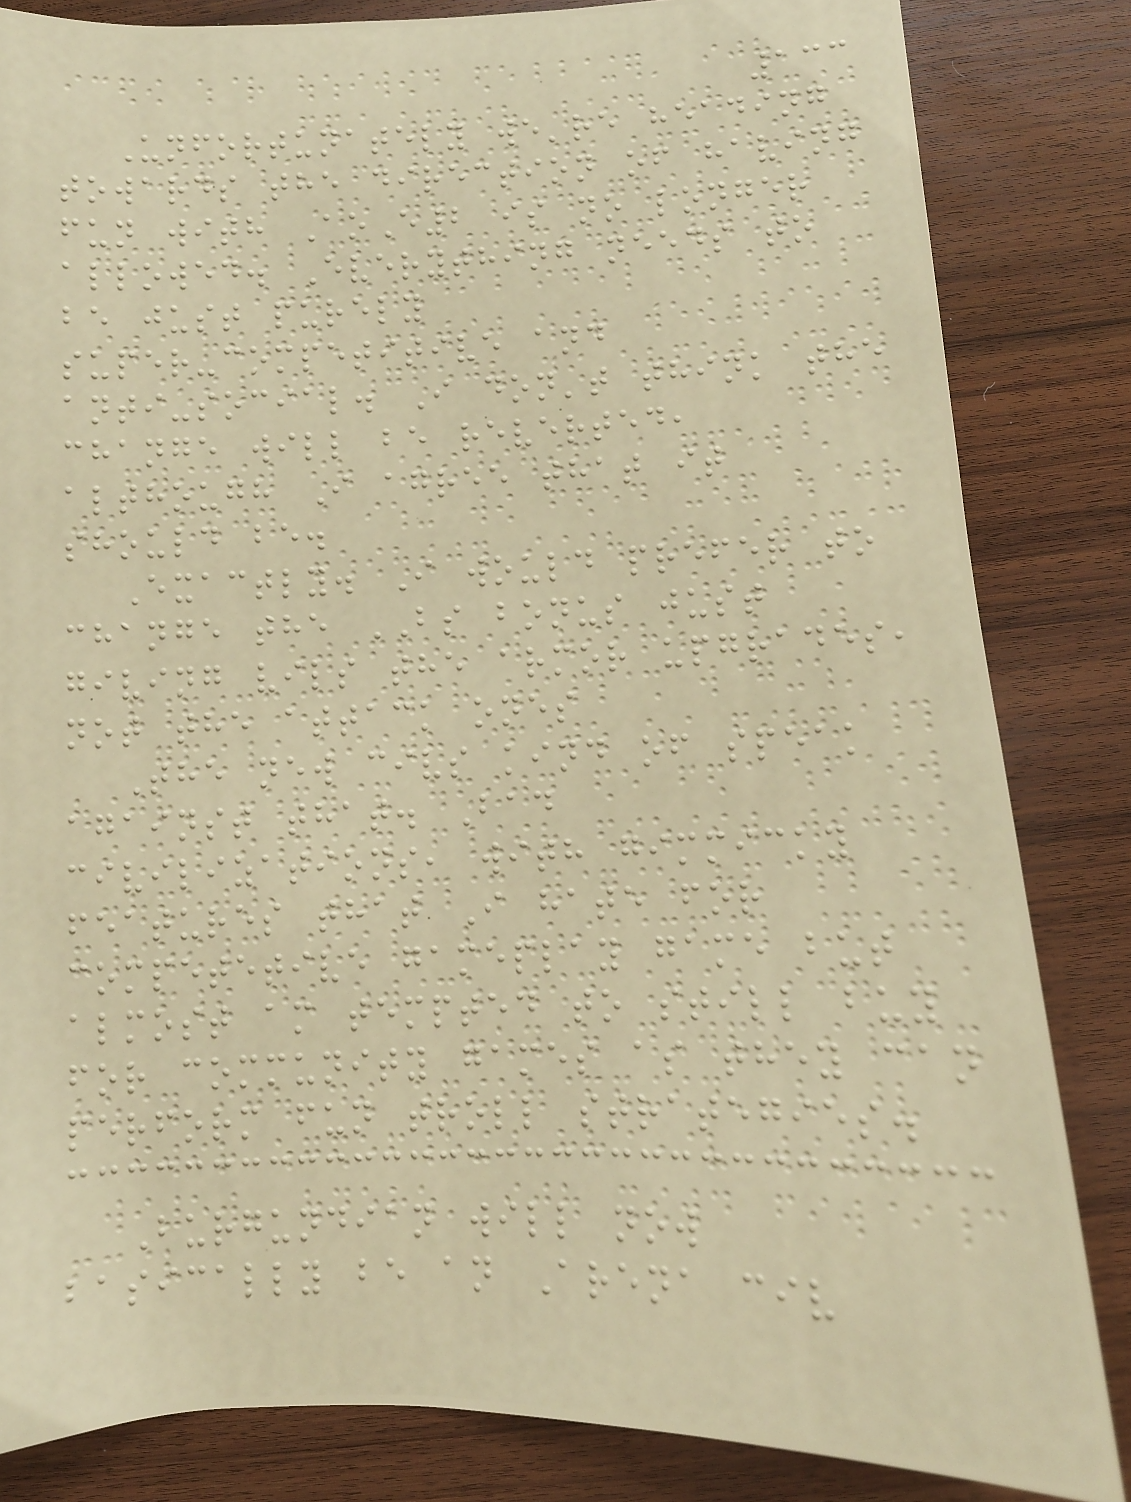133
Unfortunately we're heading
towards the direction of having
fun with AoE2 is no longer
allowed. Everything needs to
be just purely
super-competitive and
anti-social. I don't think the
change will be reverted,
although I agree that it
should be.
Exactly. I would prefer to
change the BS bonus just
giving vils the armor upgrades,
not the attack ones
The new civs kind of speak
against that. Bad
civilizations, with gimmicky
features that I hate for
competetive gameplay game but
almost am tempted to still buy
for community games as they can
perform fun troll strategies.
Burgundian will now
basically be an Arena civ
